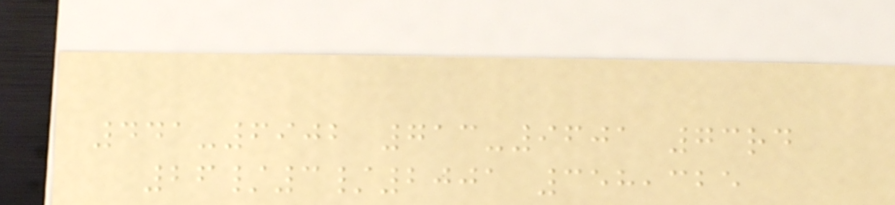441-6902 713-9601 73rd
26/3/2001 358,325
